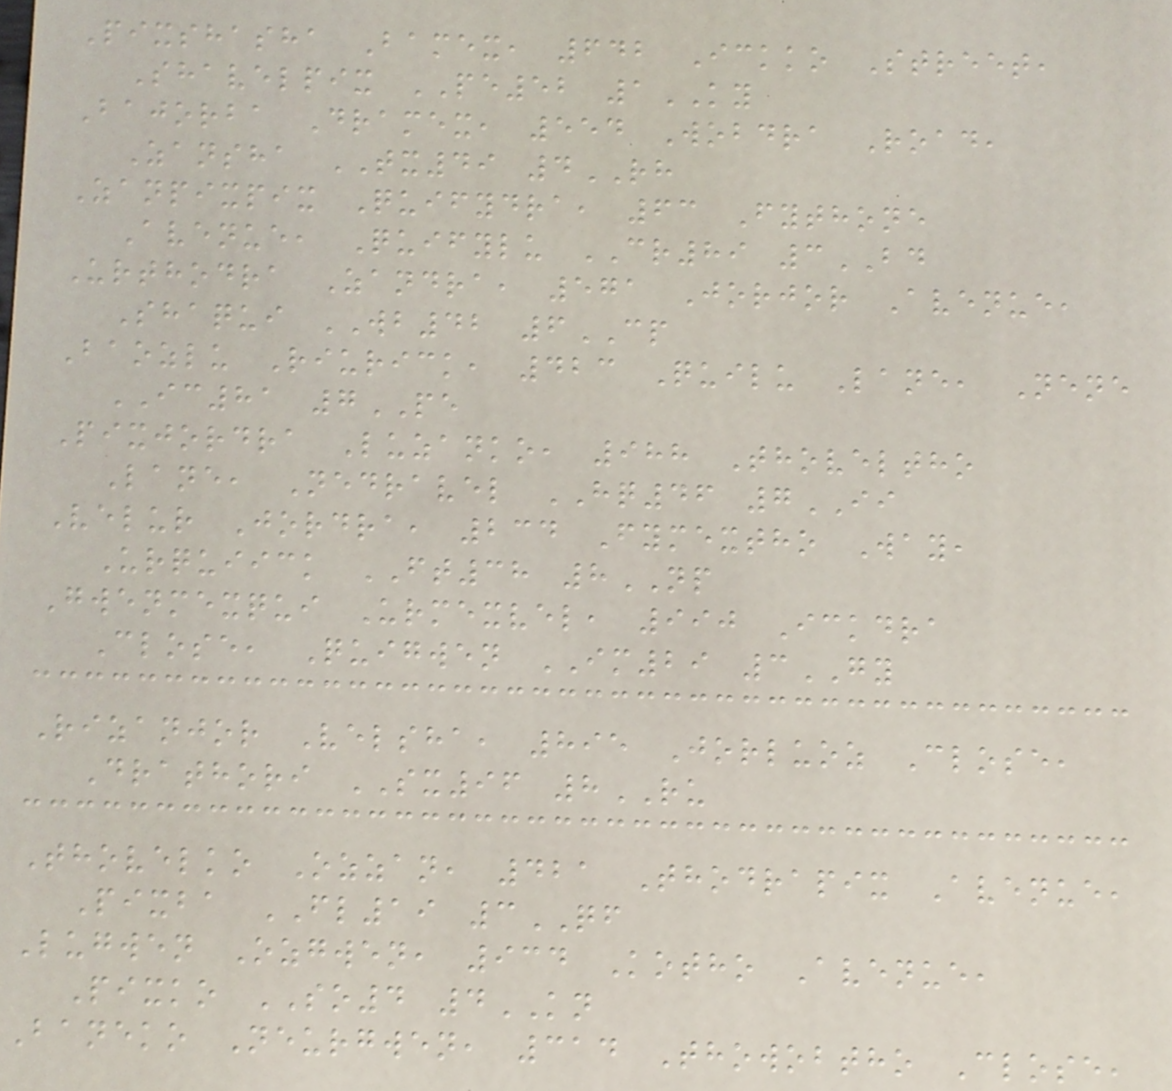Pixshasha Bamex, 642 Ickko Street,
Shavelpix PE52 1KY
Bajorba Dramex, 554 Wobdra Road,
Zansha TX49 4RH
Zanpixpix Quifydra, 63 Fythone
Avenue, Quifylu CR89 3BD
Urthodra Zandra, 571 Jorjor Avenue,
Shaqui WB42 6CP
Baozlu Riurick, 423 Quilu Lane, Nene
IC81 7PE
Pixjordra Luzanko, 988 Thoveltho
Lane, Nedravel HQ46 7II
Velur Jordra, 234 Fymextho Way,
Urquiick FT38 8NP
Gwenmexqui Urmexvel, 990 Ickdra
Close, Quigwen IM29 3GY
Rizanjor Velsha, 895 Jorluoz Close,
Drathori SX96 8RU
Thovelko Ozzan, 421 Thodrapix Avenue,
Pixba FL19 3QF
Lugwen Ozgwen, 934 Kotho Avenue,
Pixko SO4 4KN
Baneko Neurgwen, 314 Thowobtho Close,
